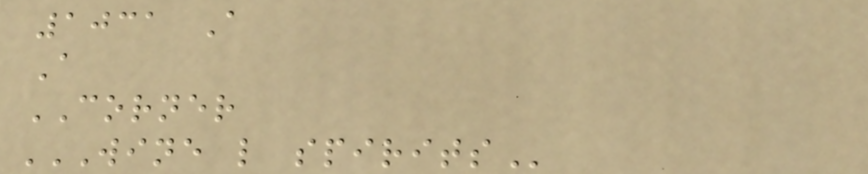1031 A
A
CORNER
WINE L SPIRITS
